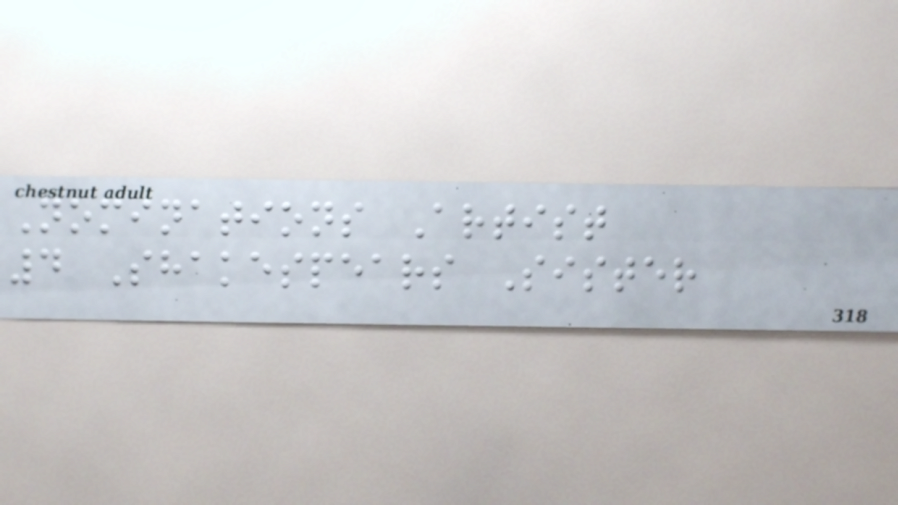Nominations Artist
4 Shakespears Sister
